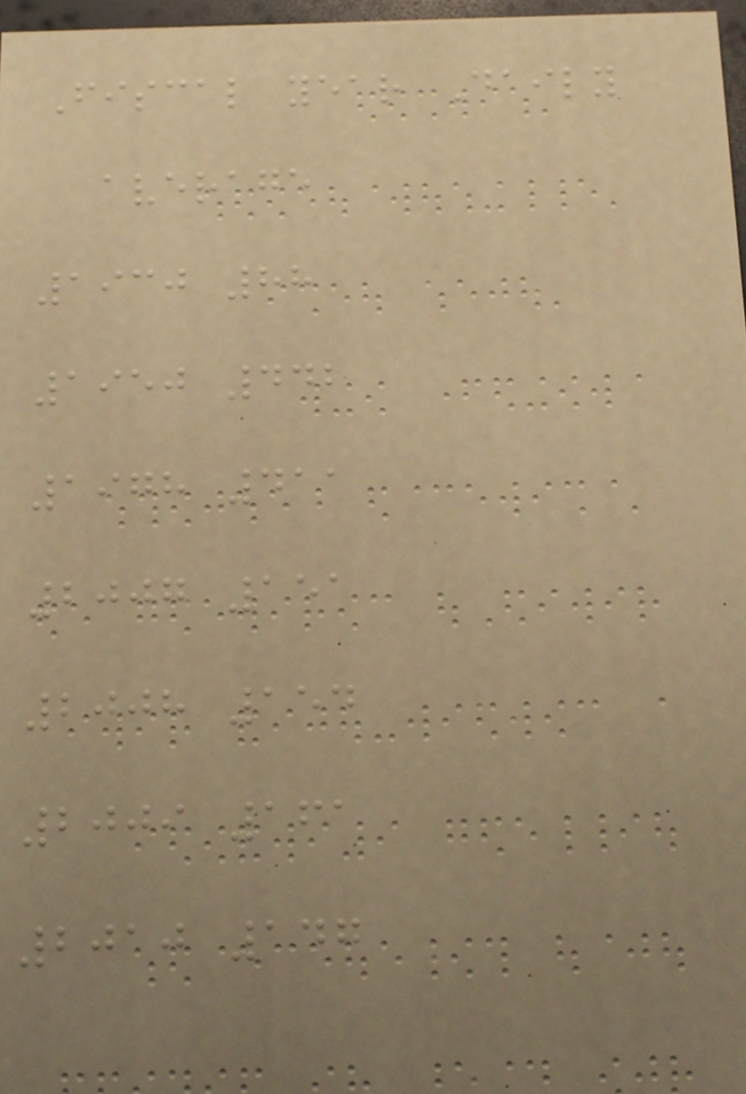Fiscal year Daily
average
1930 88
1950 442
1978 411
2007 151
2008 154
2009 161
2010 147
